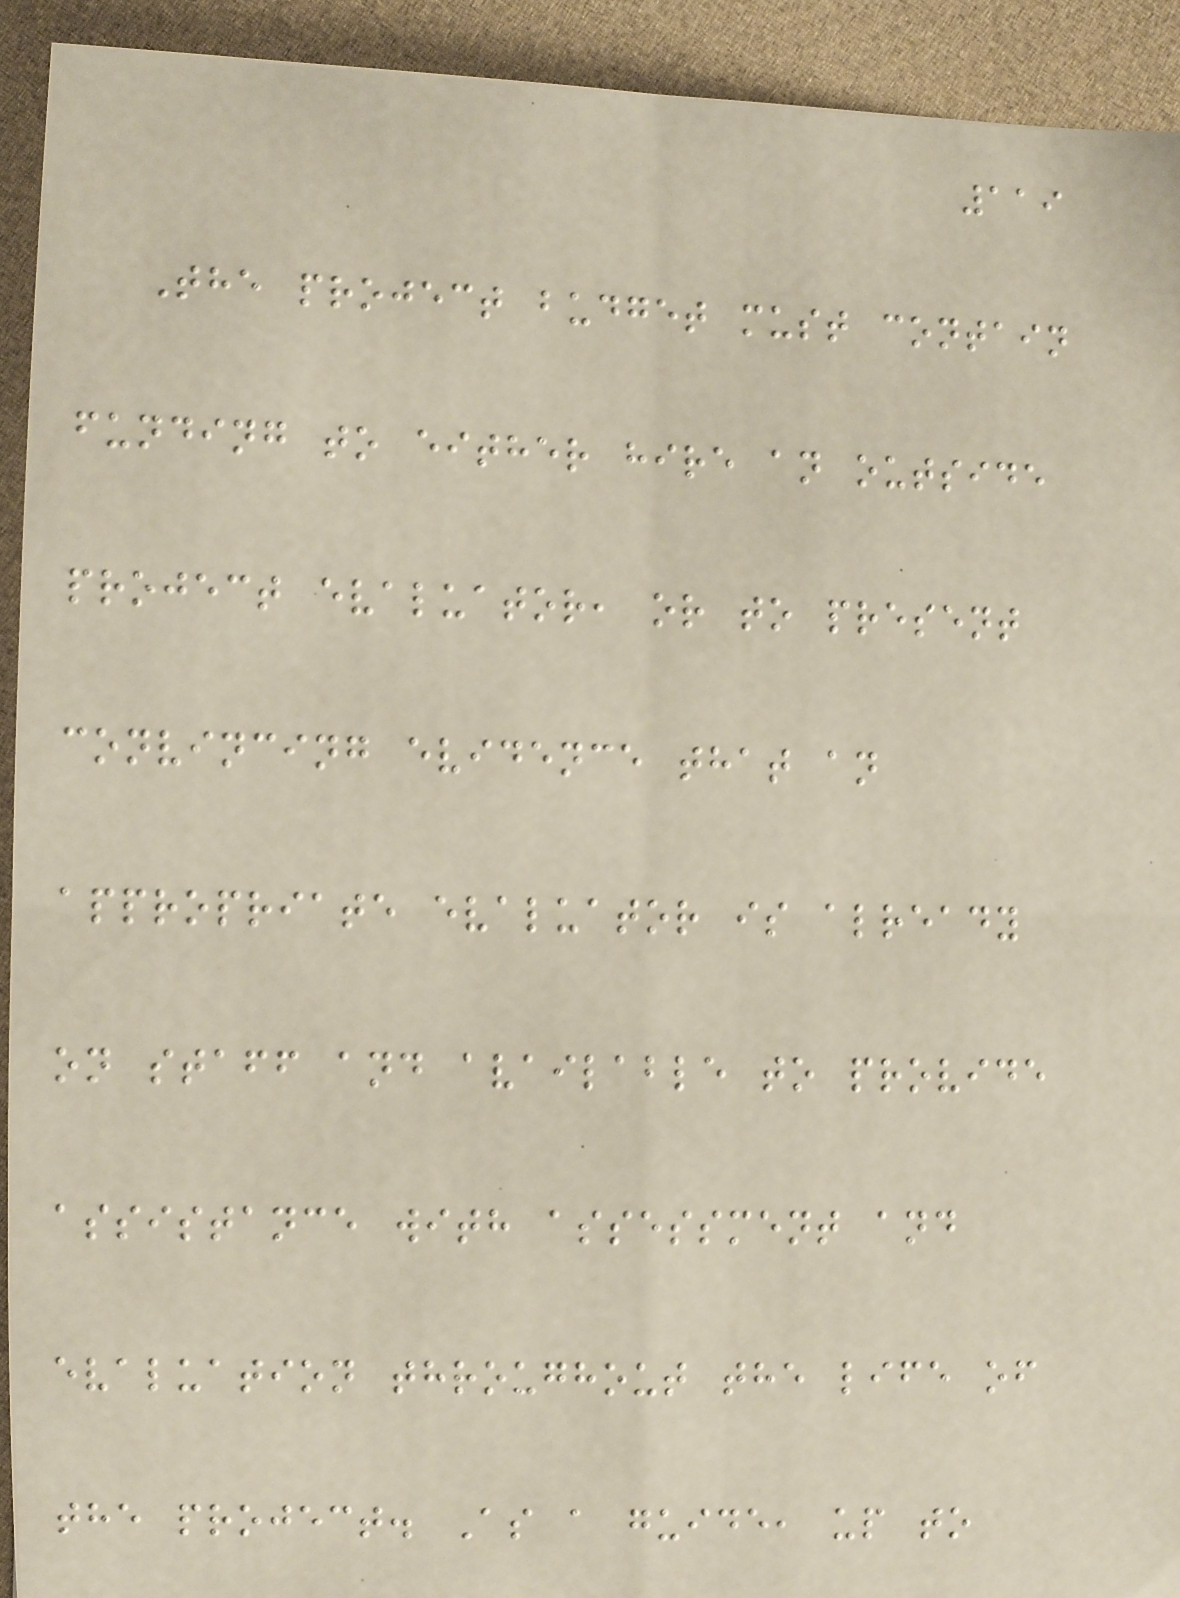119
The project budget must contain
funding to either hire an outside
project evaluator, or to present
convincing evidence that an
appropriate evaluator is already
on staff and available to provide
assistance with assessment and
evaluation throughout the life of
the project. As a guide, up to
